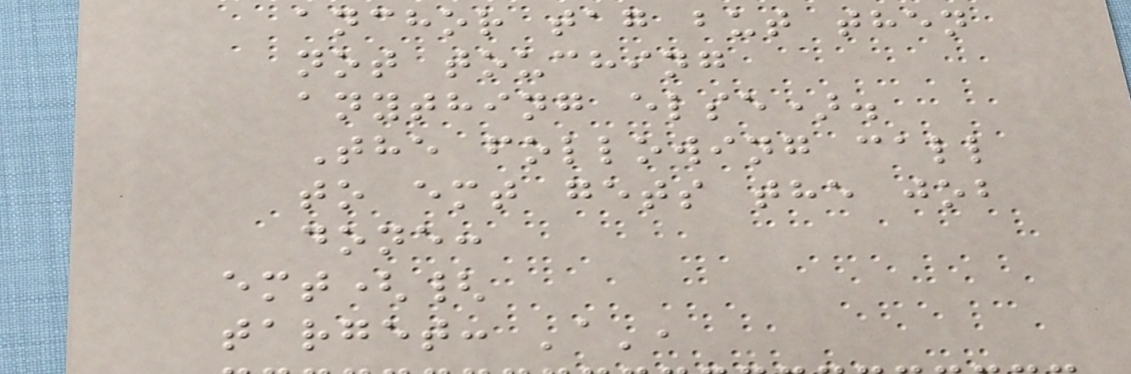anchor tag but then
not touching
anything else).
The following call
to emt gets the job
done:
emt({
target: 'a',
